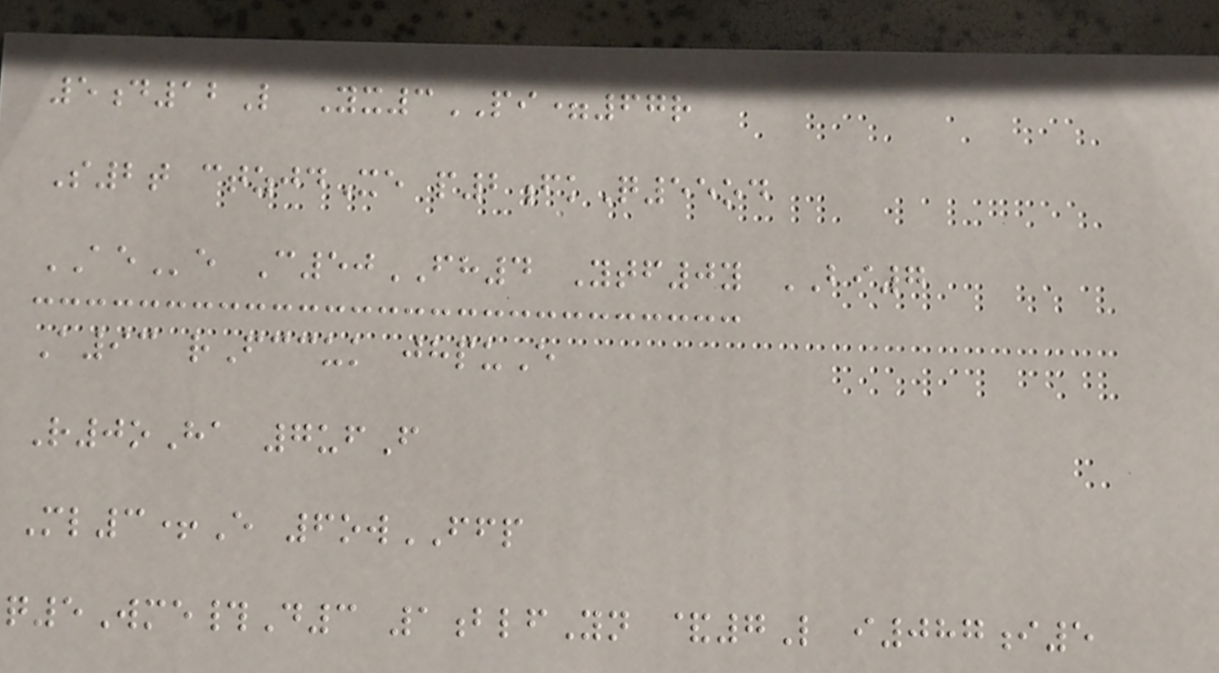5d12L Yx3PI=67r
S2t ctzjdXe p2fkQ55od
AEe C50FH4 Ytf0y BI7
A93 rFccuk jhpuE
R0oHa 7ufF
Ml3+E 6owFFP
q5Wme#D3 1blfYn &7L i087i5
